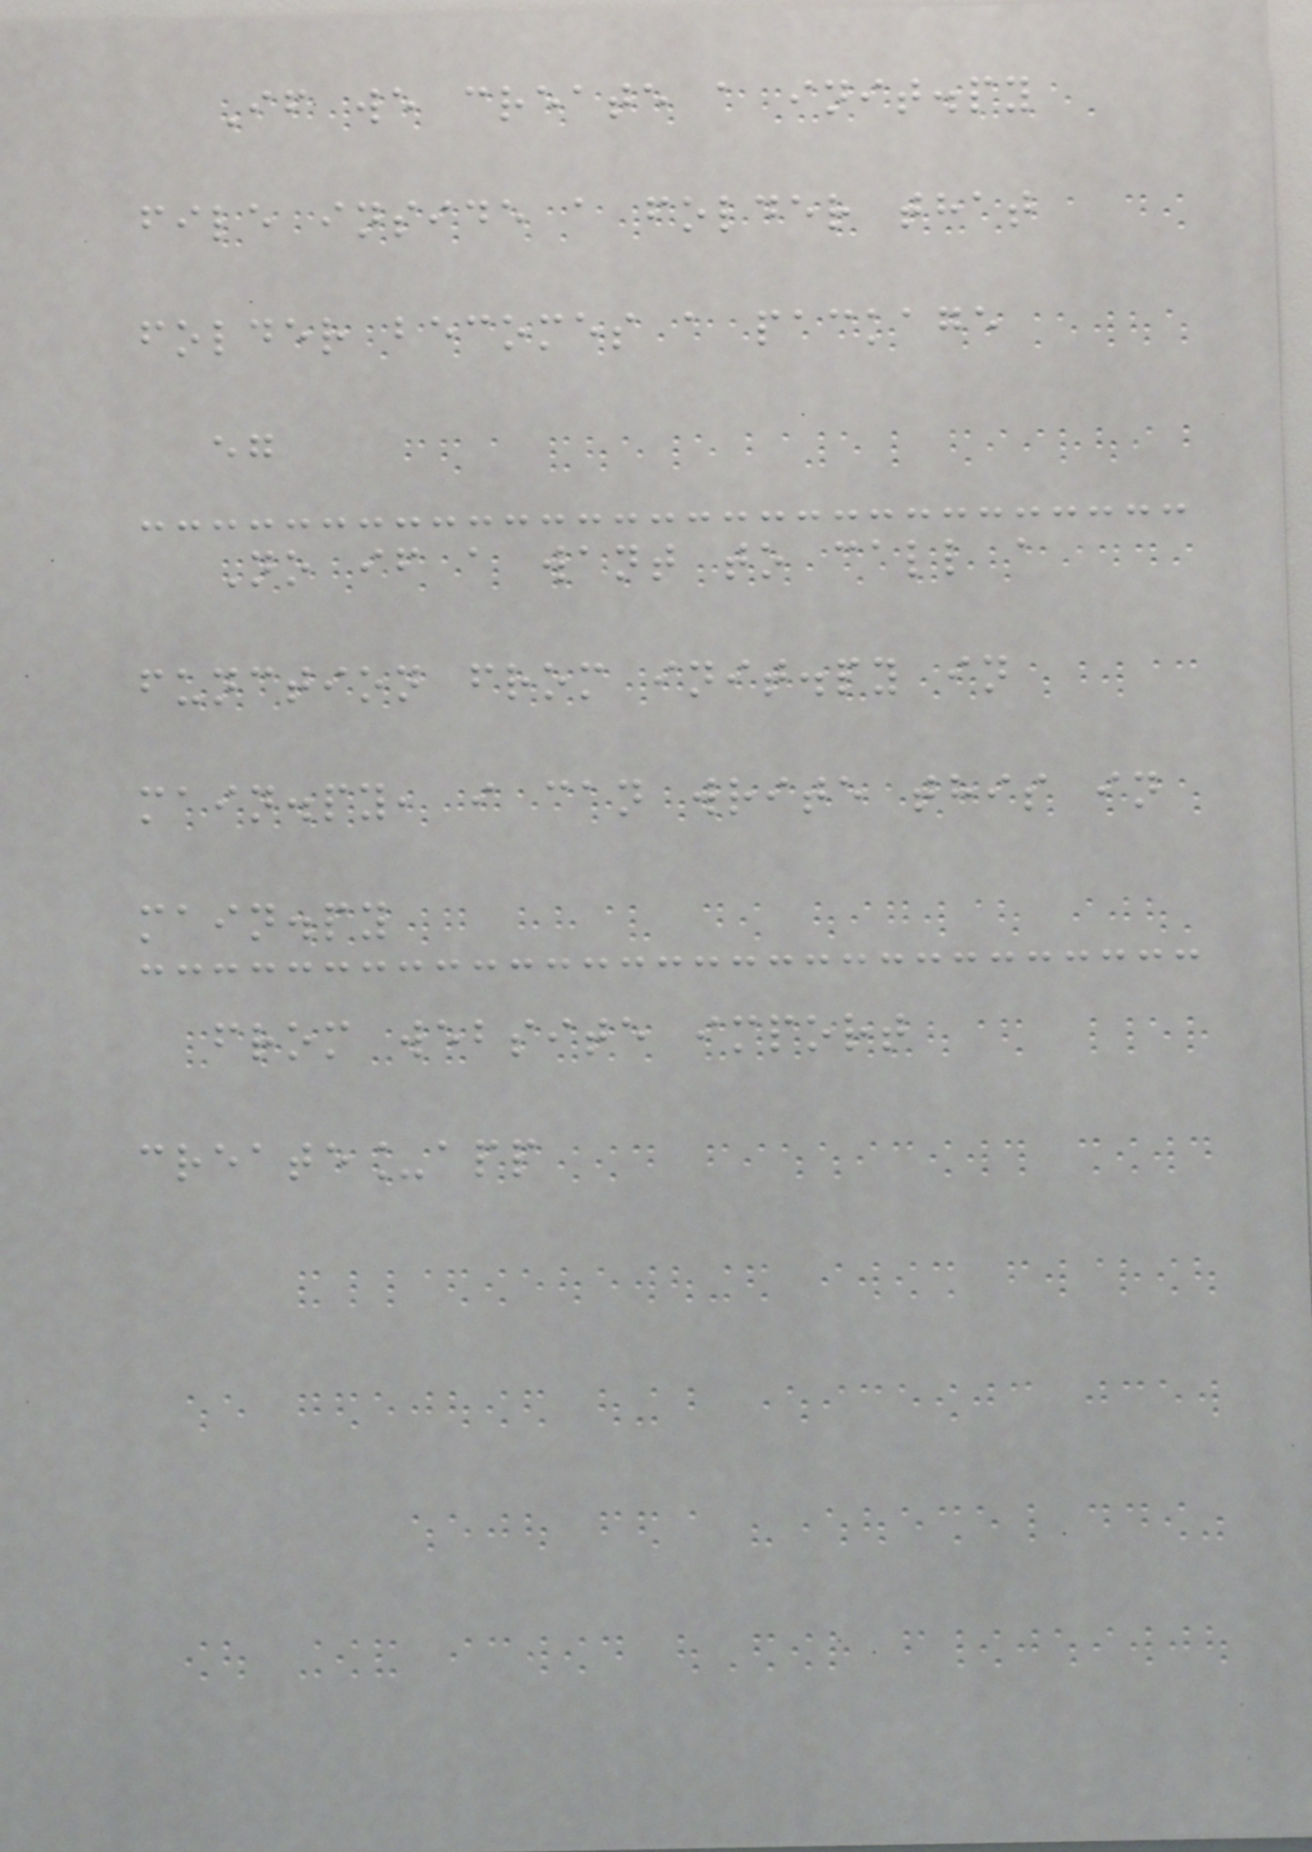If we create a init.py
file inside a folder that
folder becomes a package
eg
No if a want to call a
function from init.py in
main.py, i can write this in
main.py
from website import
create_app
